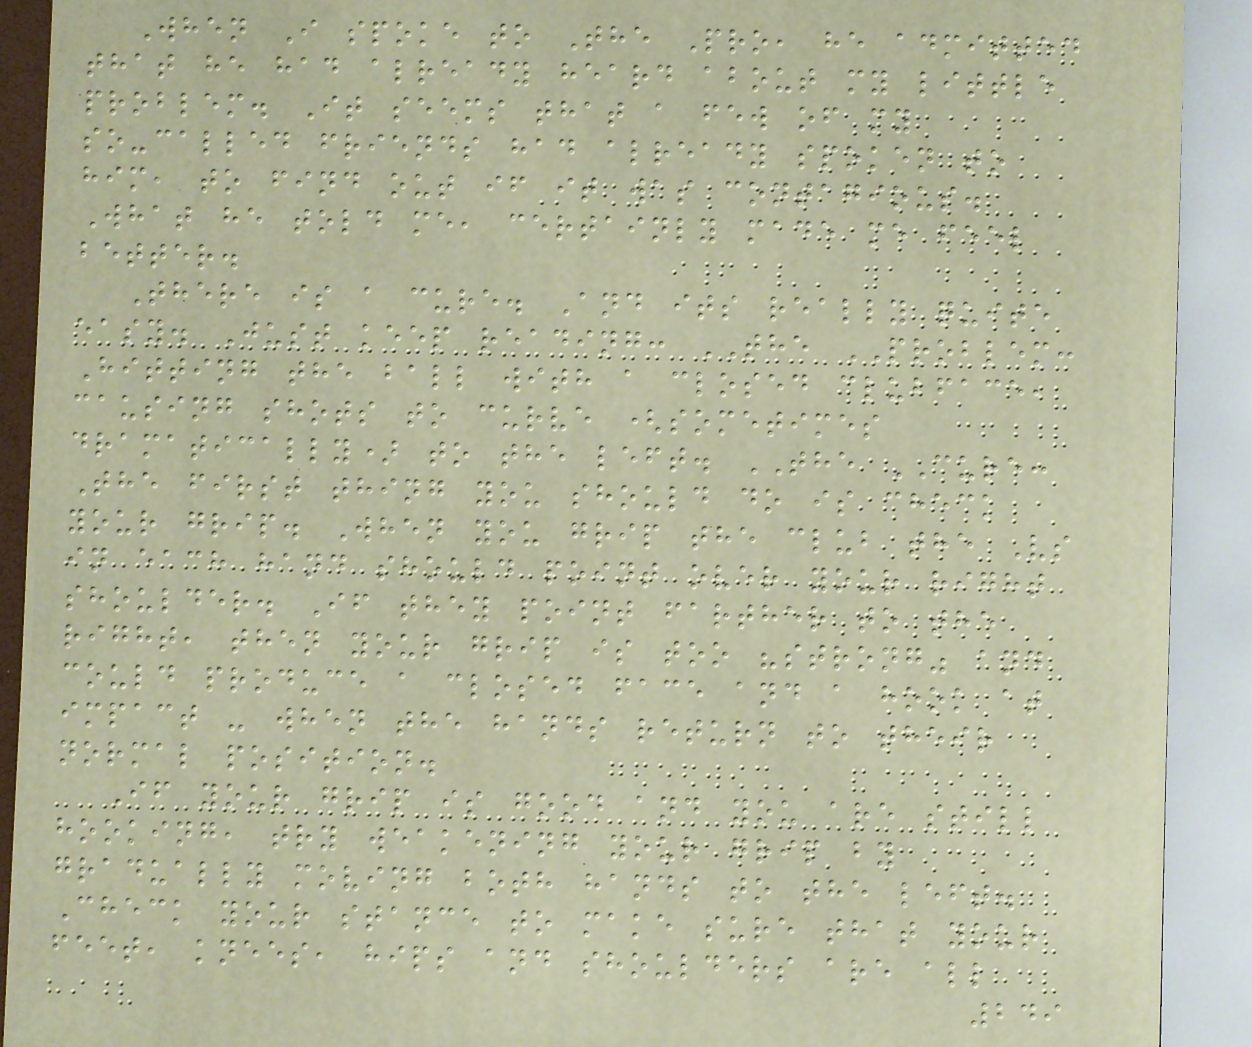When I spoke to The Pro, he admitted
that he had already heard about my little
problem. It seems that a few of my
so-called friends had already spoken to
him, to find out if it was contagious.
What he told me, certainly made me feel
better.
There is a cure. And its really quite
easy. Just keep reading: THE PROBLEM:
Hitting the ball with a closed clubface,
causing shots to curve (sometimes
dramatically) to the left. THE CURE:
The first thing you should do is check
your grip. When you grip the club the Vs
in each hand should point over your right
shoulder. If they point farther to the
right, then your grip is too "strong" and
could produce a closed face and a hook at
impact - when the hands return to their
normal position.
If your grip is good and you are still
hooking, try weakening your grip by
gradually moving both hands to the left.
Check your stance to make sure that your
feet, knees, hips and shoulders are all
249
